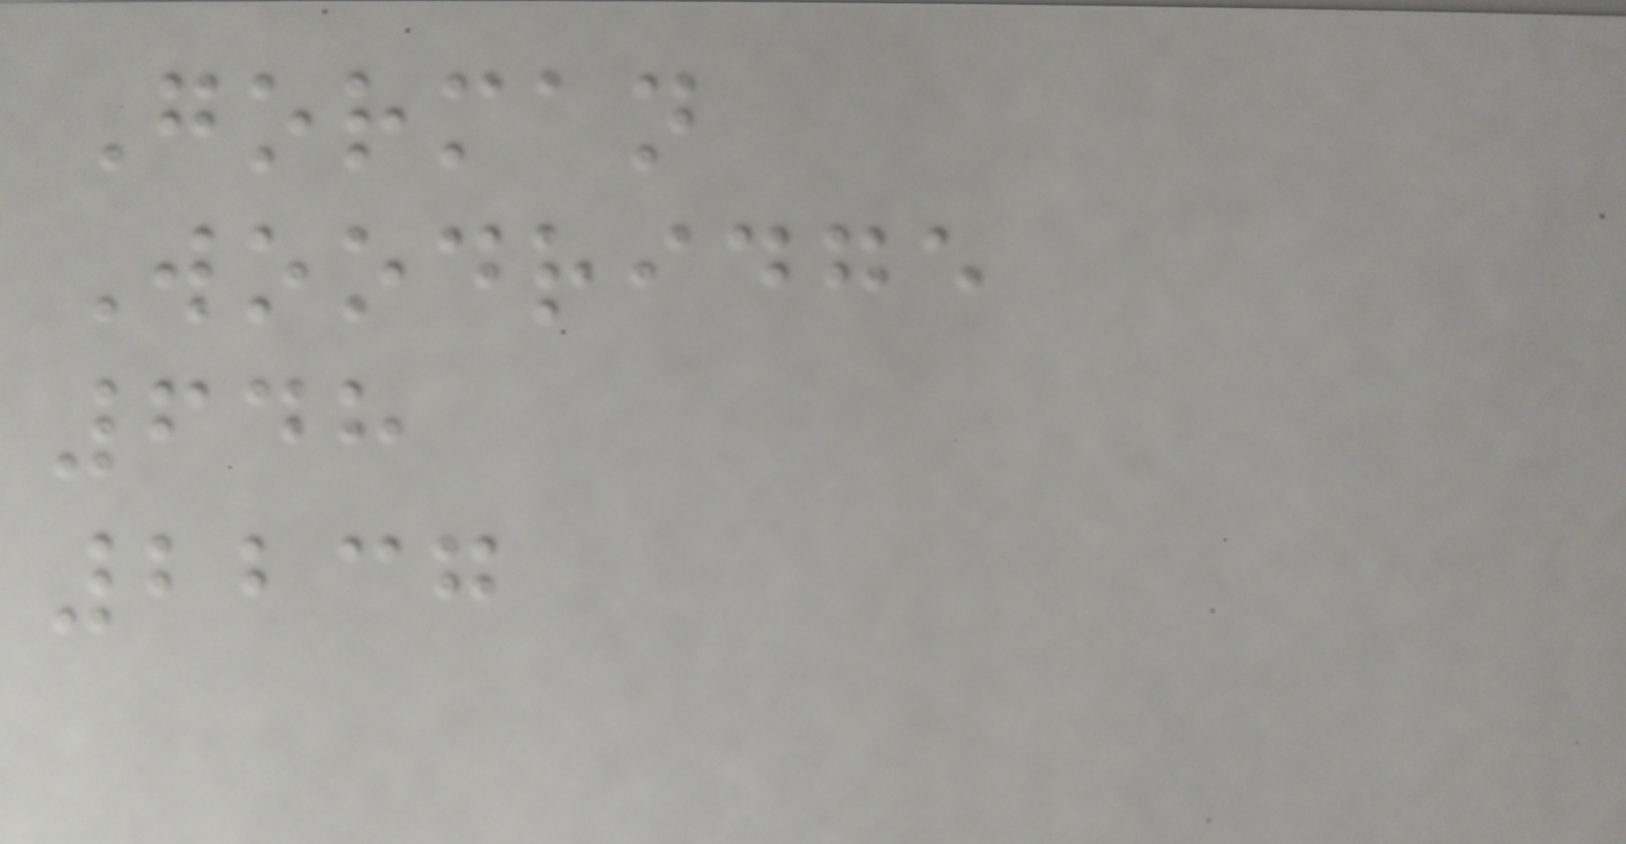Gorman
Woodridge
648
2237
